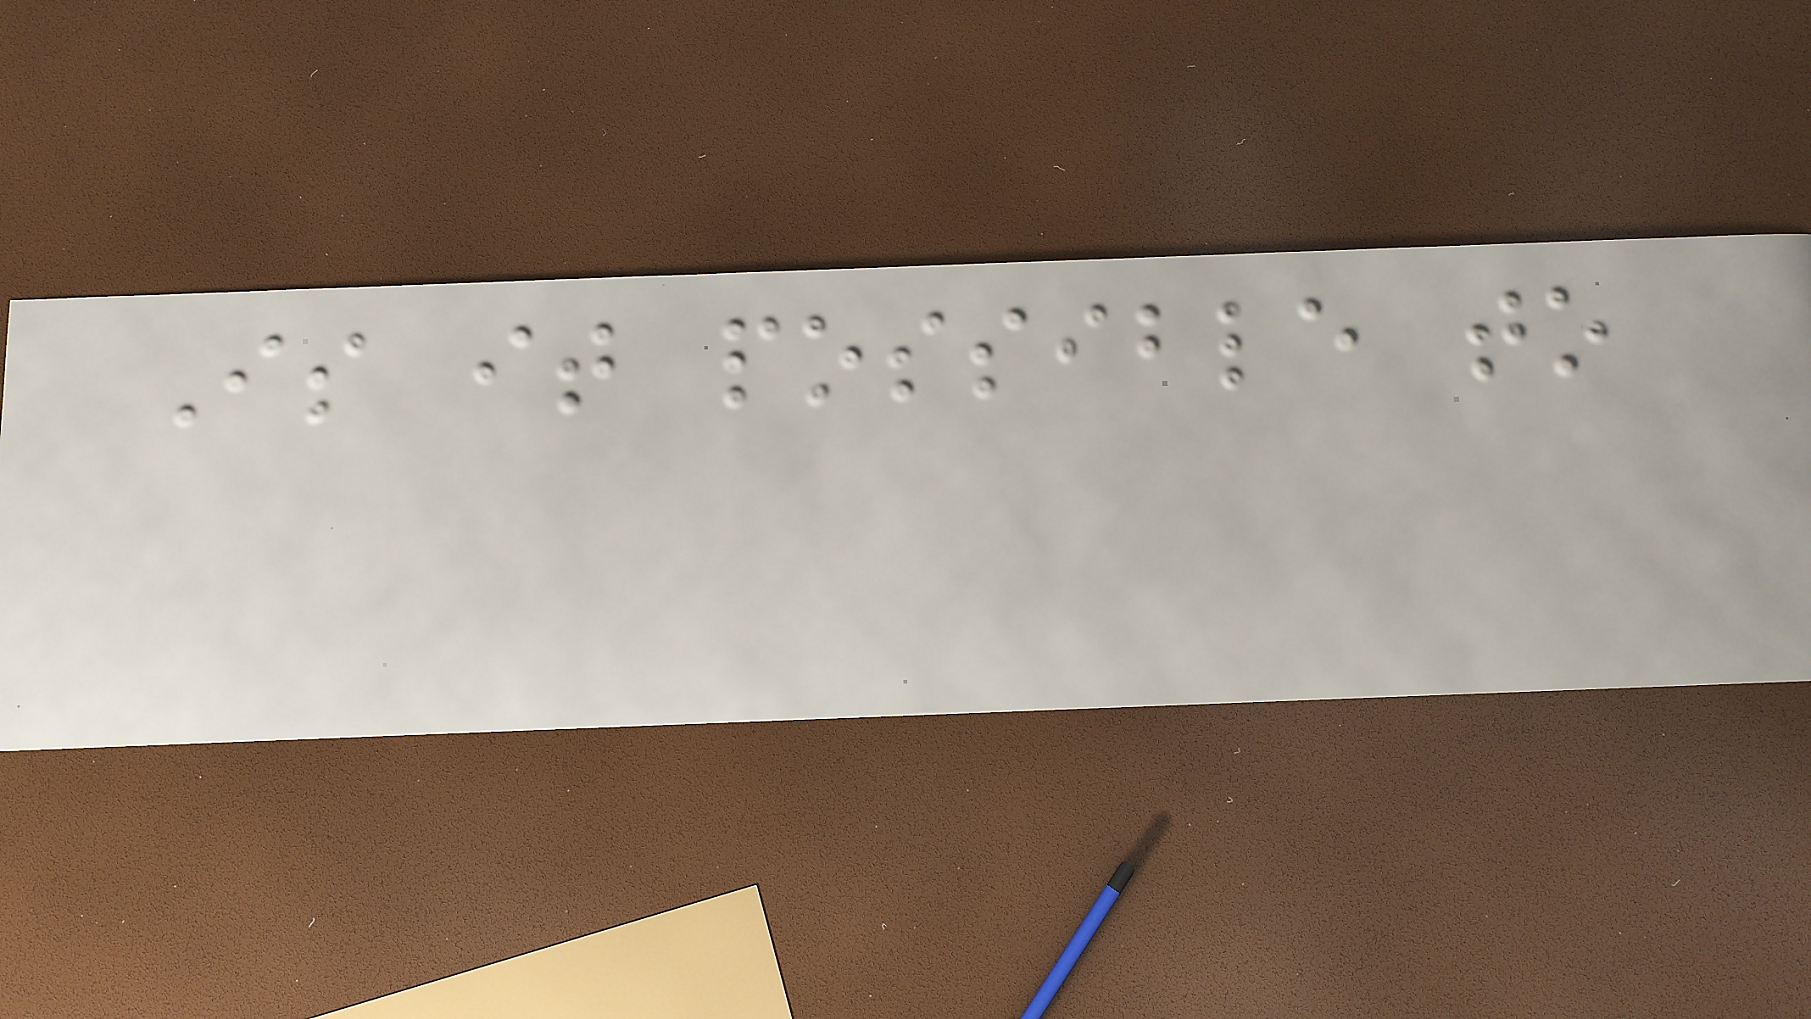Is it possible to
